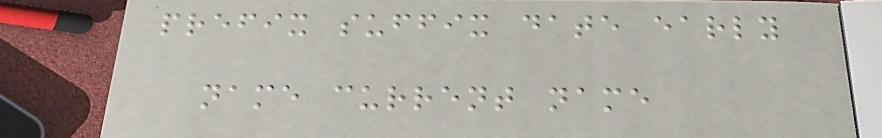prefix suffix date early
name current name
